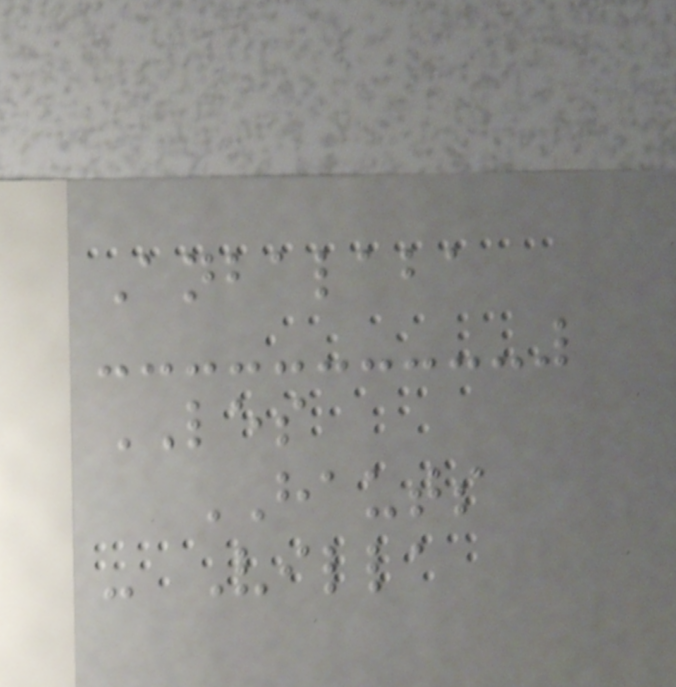Anbalaba
LES
HAUTS
- Villa
